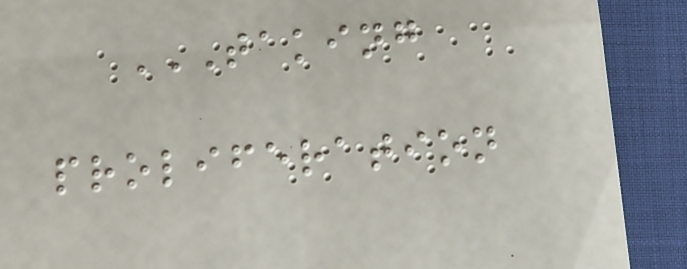TAKING
PROLIFERATION
